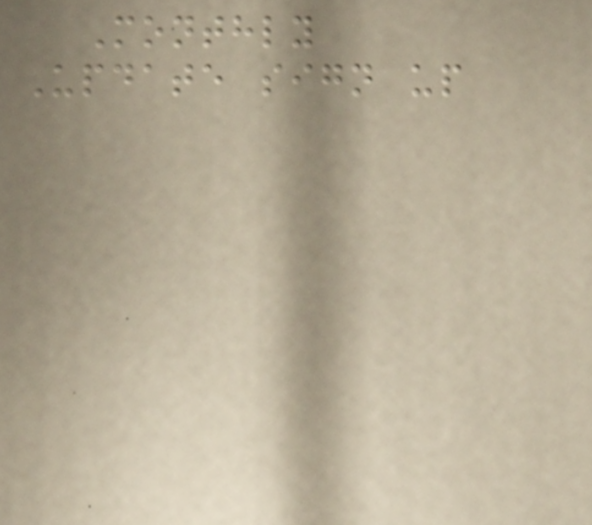Monthly
Update sign up
